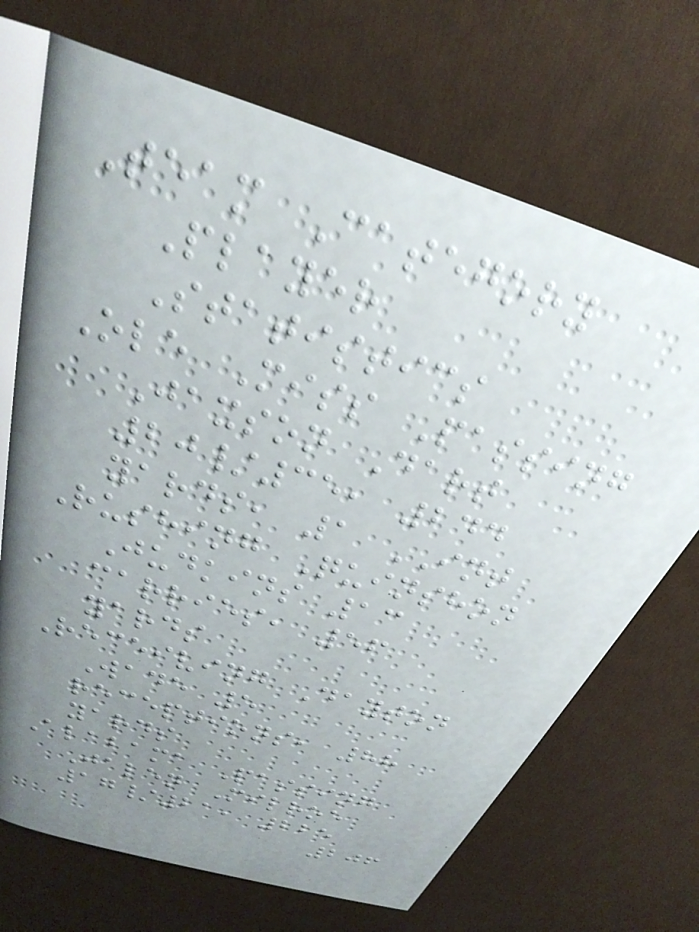Team Category
Player
Statistics
Ole Miss Passing
Jaxson Dart
20/35, 244
yards, 1 INT
Rushing Quinshon
Judkins 13
carries, 56
yards
Receiving Dayton
Wade 5
receptions, 88
yards
Alabama Passing
Jalen Milroe
17/21, 225
206
